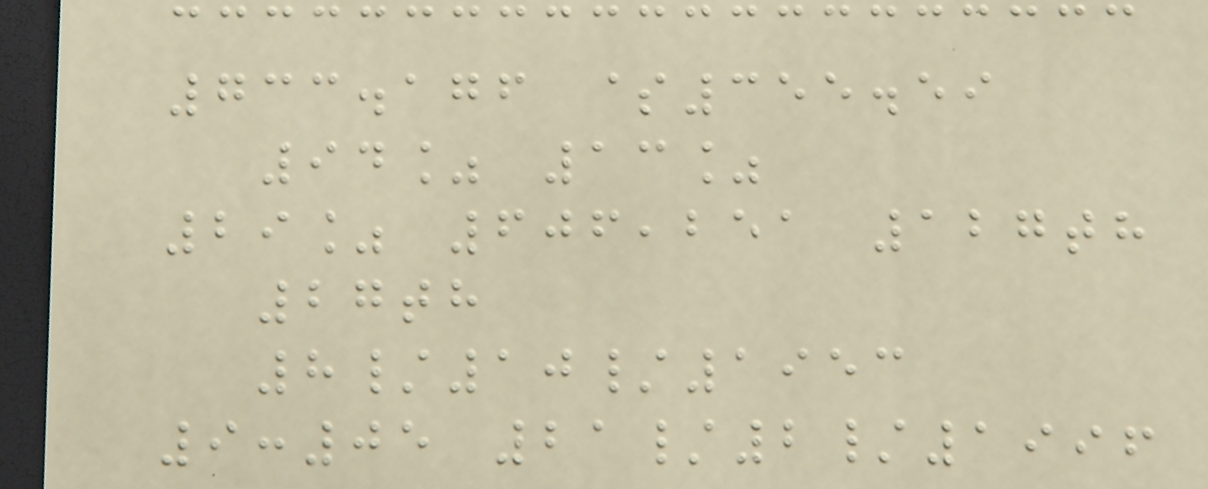733.176 $355.59
94% 13%
29% 606,251 127th
27th
8/10/1953
9:05 21/2/1996
